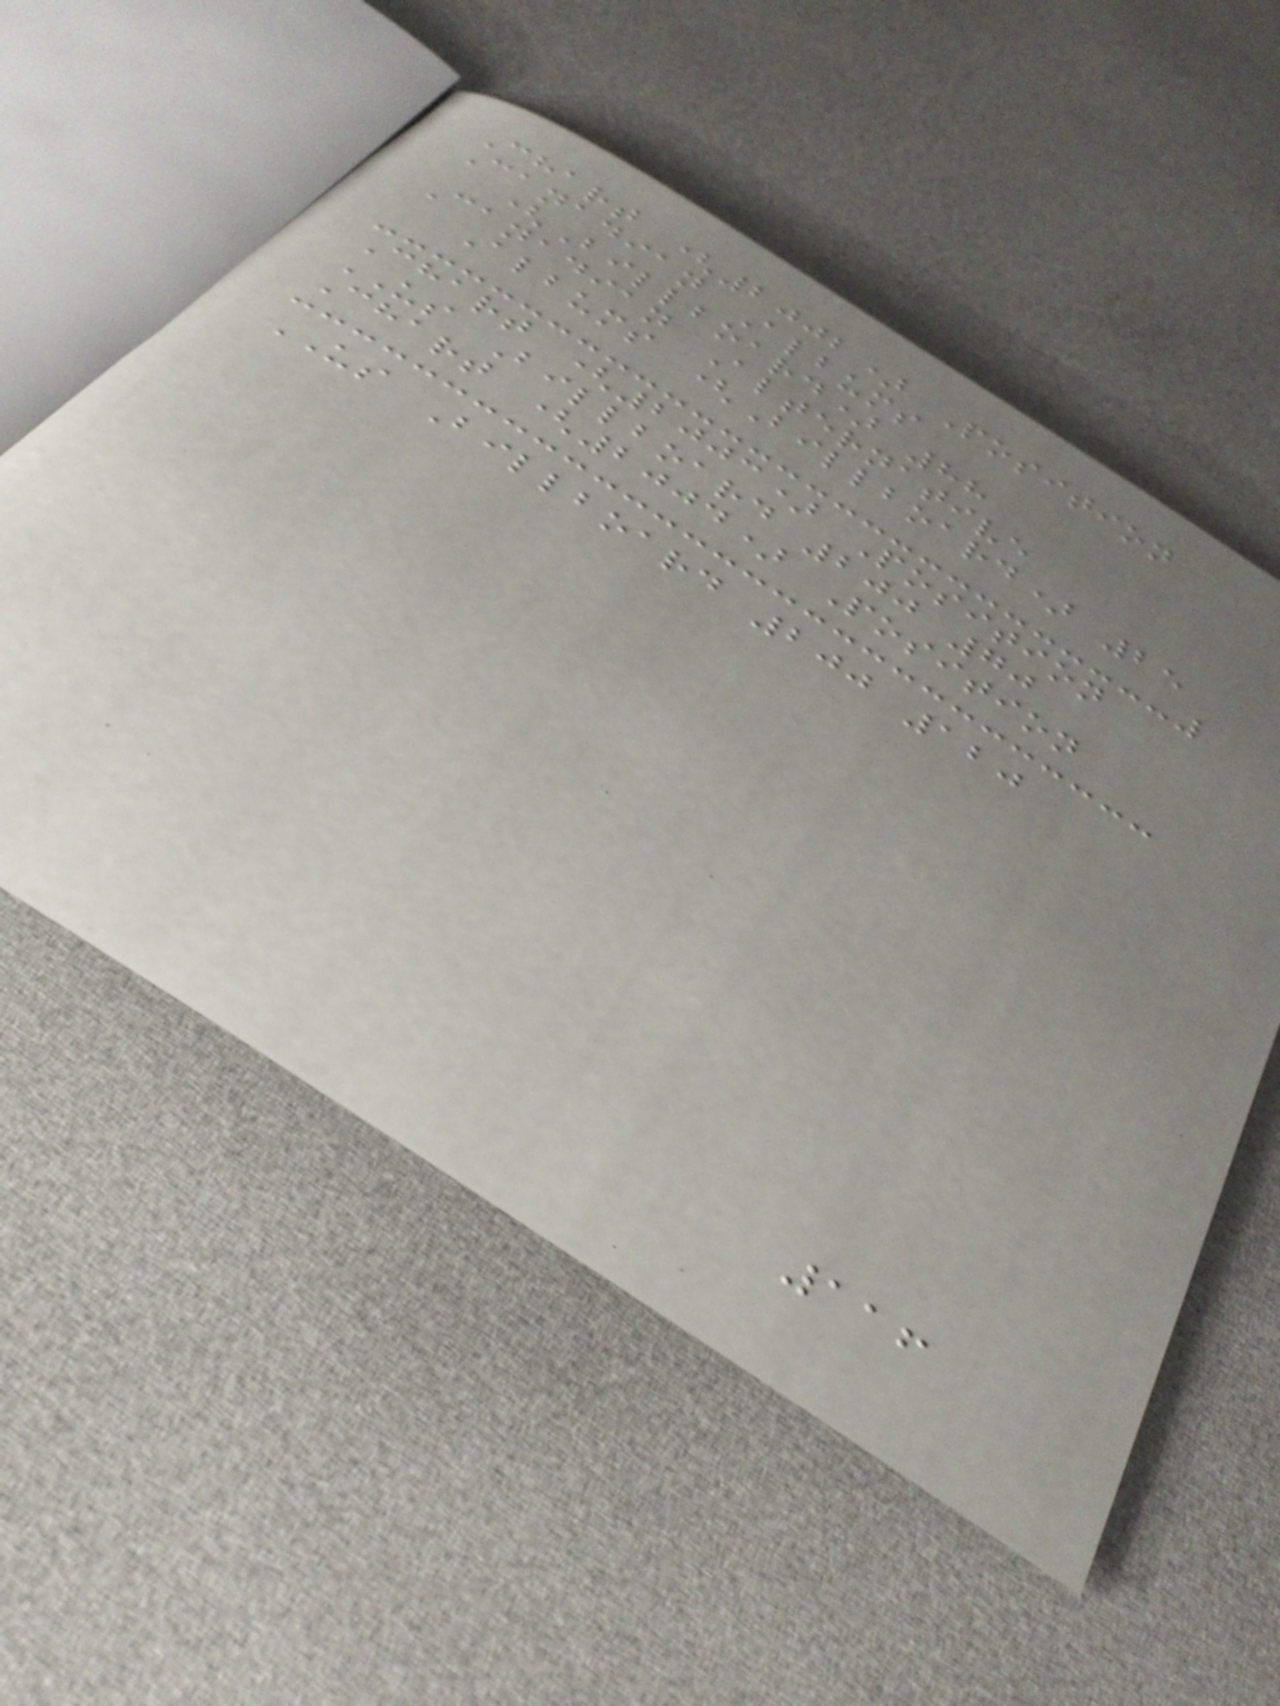Chart (2002) Position
Canadian Albums
(Billboard) 88
Canadian Alternative
Albums (Billboard) 25
Chart (2003) Position
US Billboard 200 70
Chart (2004) Position
US Billboard 200 120
116
